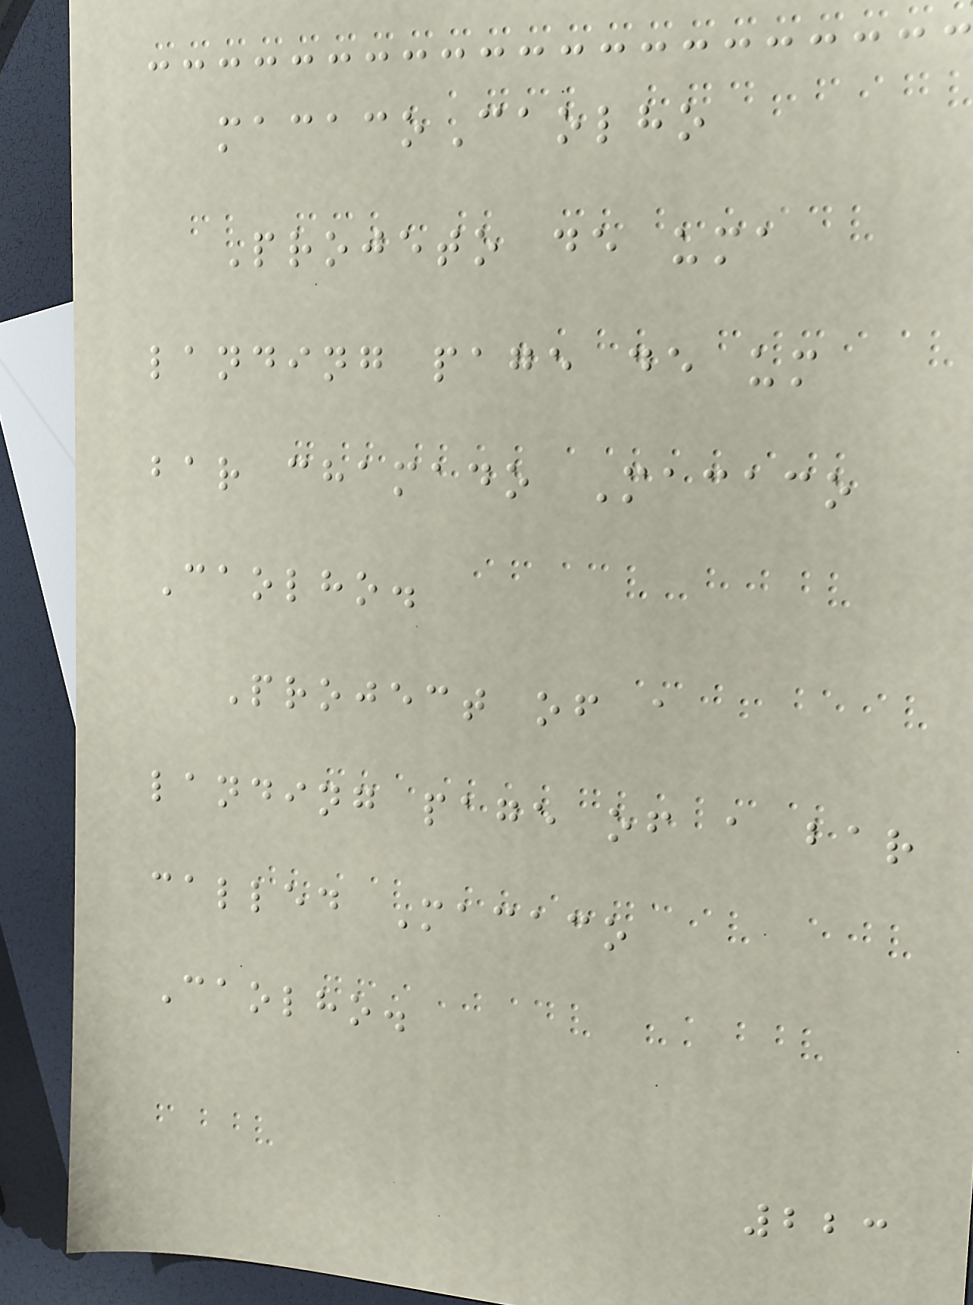macacoCaolho
Projeto de uma
landing page de um
bar chamado Macaco
Caolho.
Project of a
landing page of a bar
called Macaco
Caolho.
223
